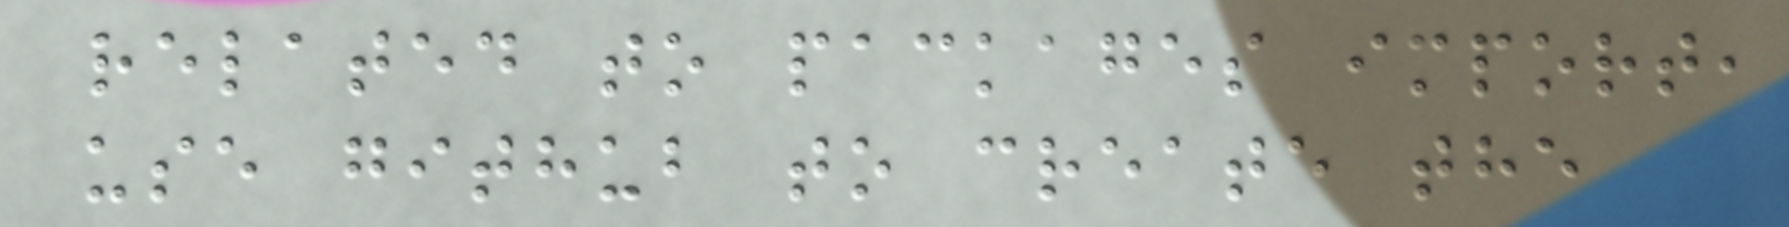related to packages import,
use github to create the
